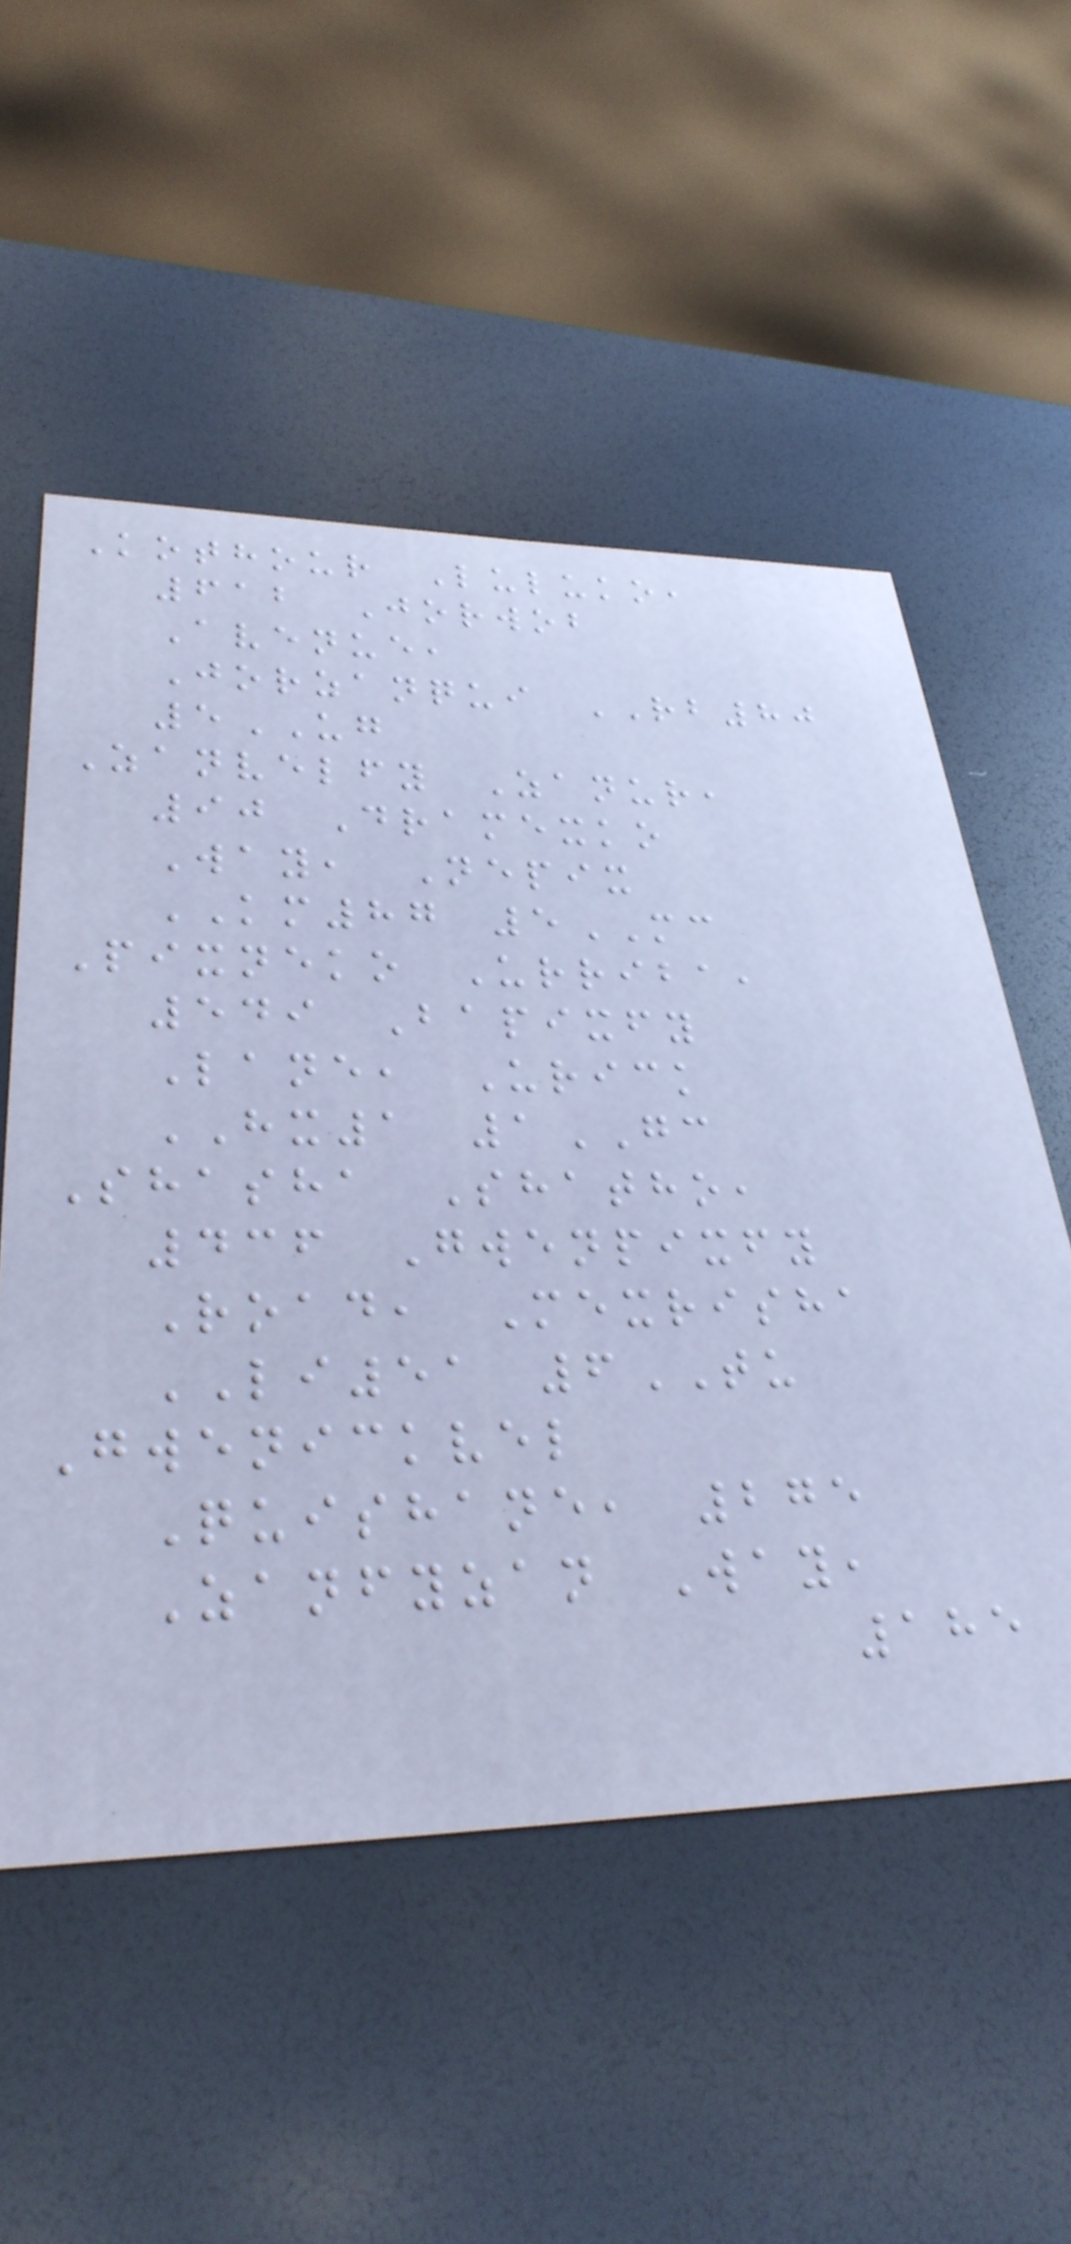Kothour Luluko,
612 Jorwob
Avenue,
Jorzanqui RB80
5UG
Zanvelfy Zanur,
90 Dramexko
Way, Nepix
KM87 5MC
Pixneko Urriba,
549 Bapixfy
Lane, Urick
HX1 1GC
Shasha Shatho,
436 Gwenpixfy
Road, Mexrisha
LI51 6TU
Gwenickvel
Quishane, 275
Zanfyzan Way,
185
